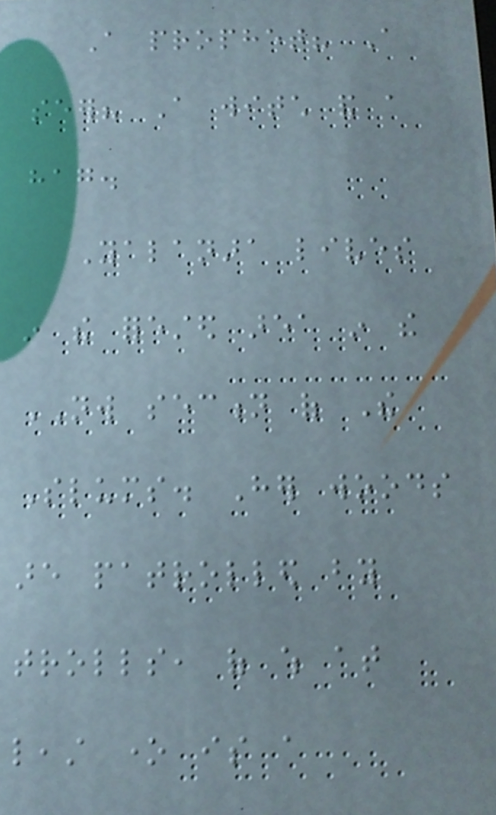A prophet? A
seer? A witch and a
hag.
Yalanara lives
in the forested area in the
NW section of The
Slums. Her woods
are patrolled by
trolls, of which at
least one is a
